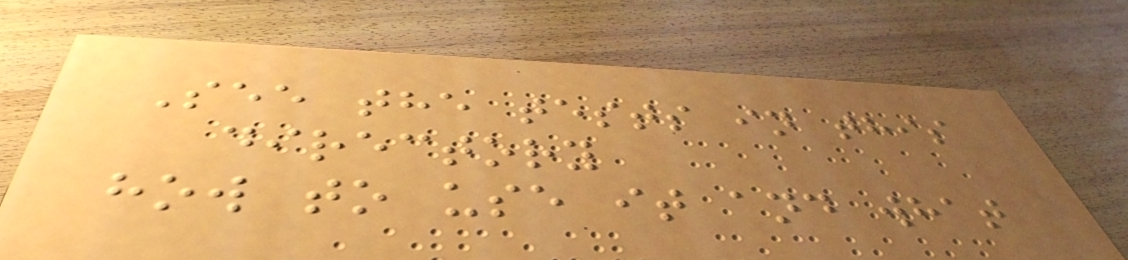See the tests in this
directory
how to use it and what
